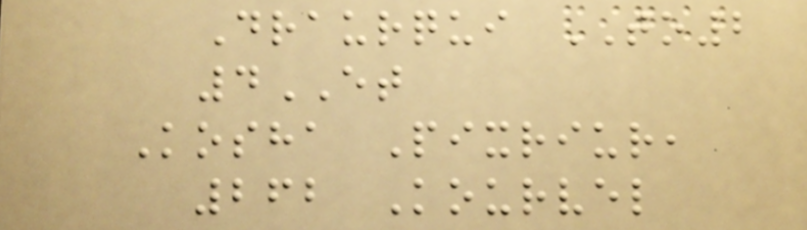Draurqui TO2
4ET
Kosha Pixriur,
262 Kourvel
